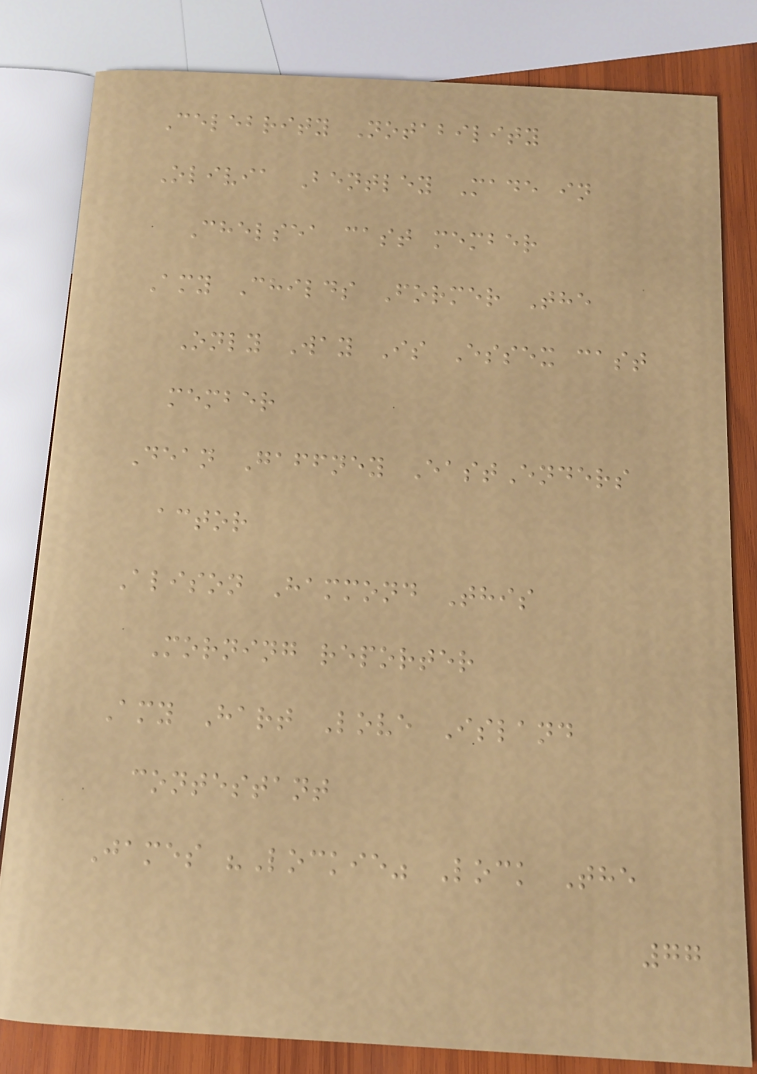Celebrity Notability
Olivia Bentley Made in
Chelsea cast member
Amy Childs Former The
Only Way Is Essex cast
member
Dean Gaffney EastEnders
actor
Alison Hammond This
Morning reporter
Amy Hart Love Island
contestant
James "Lockie" Lock The
77
